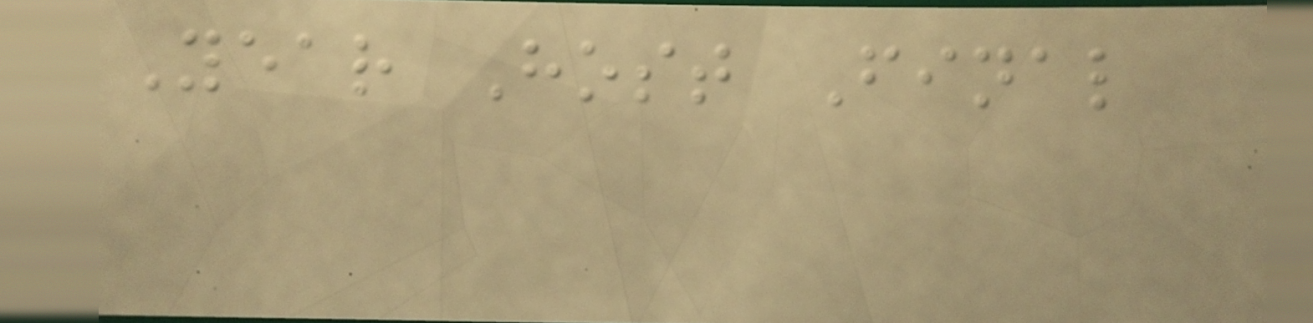Year Host Final
